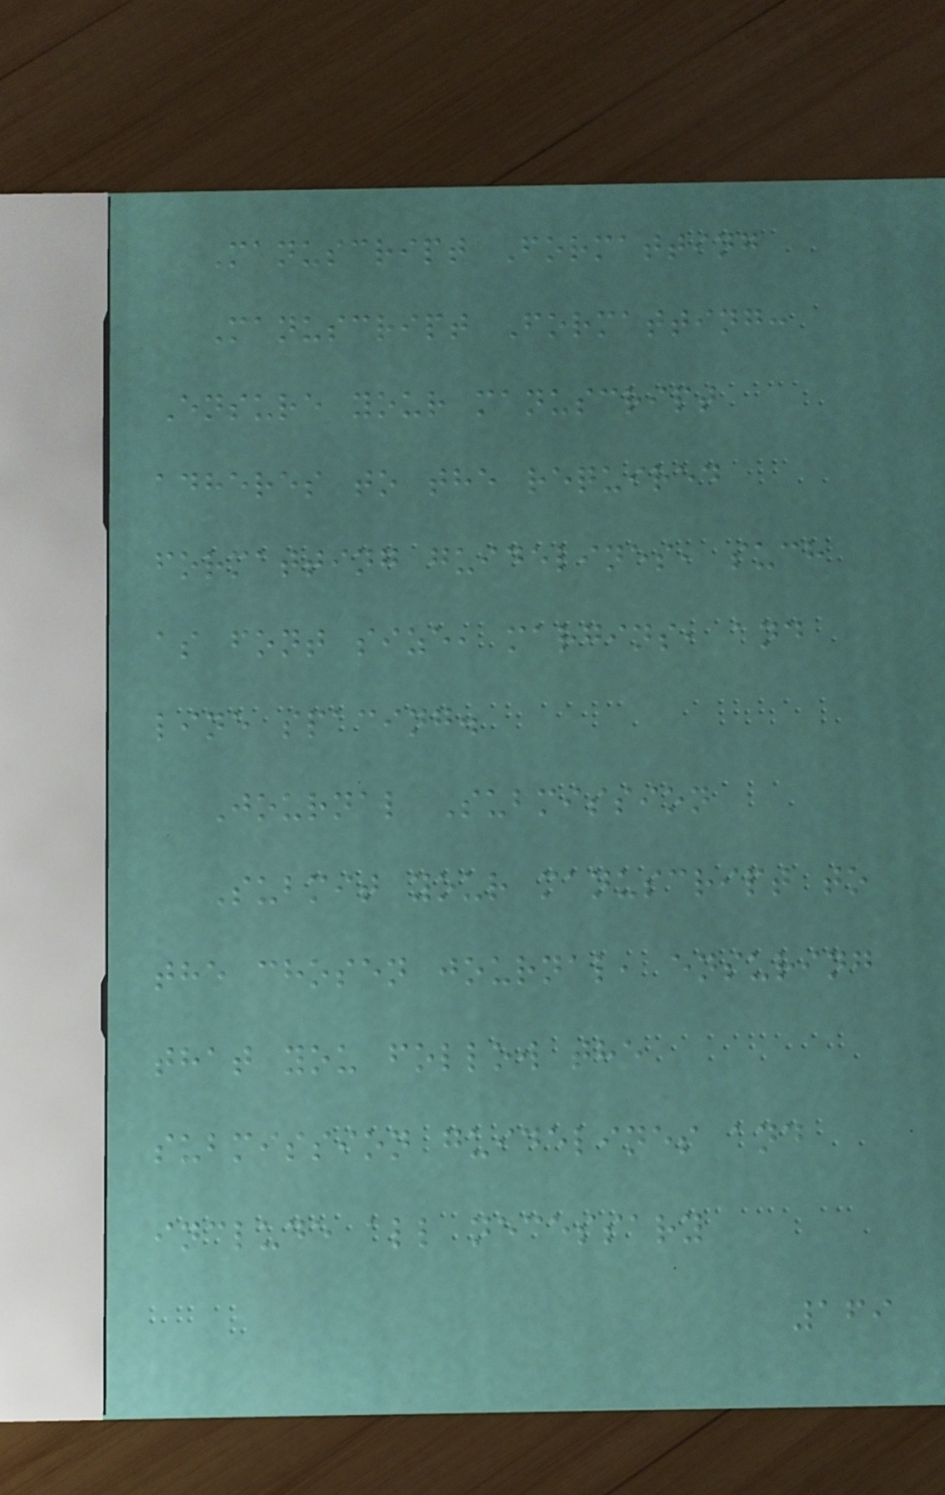Manuscript Formatting
Manuscript Formatting:
Ensure your manuscript
adheres to the required
formatting guidelines, such
as font size, margins, and
line spacing.
Journal Submission
Submit your manuscript to
the chosen journal, ensuring
that you follow the
submission guidelines and
include all necessary
169
